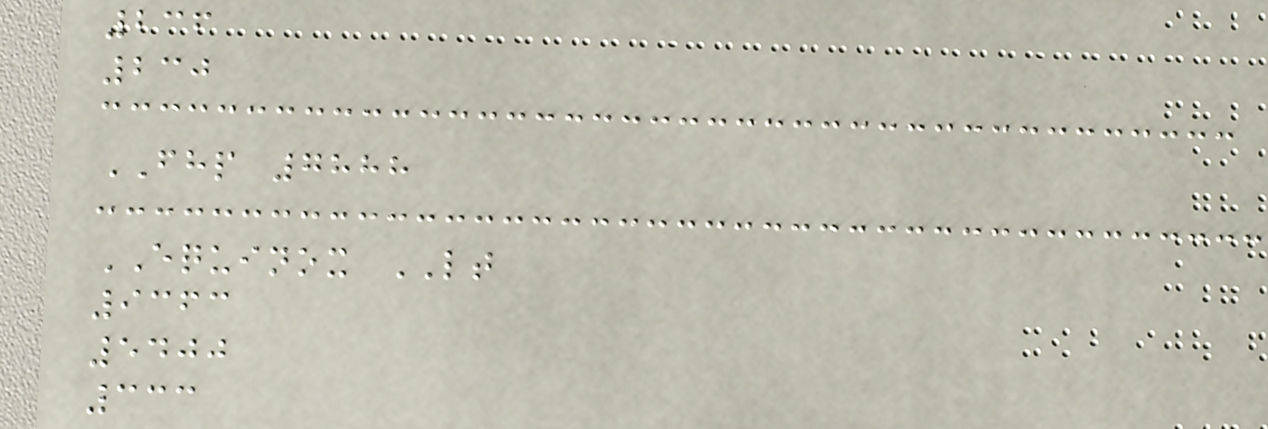236
230
FHP 7888
EQUINOX LT
9363
5400
333
